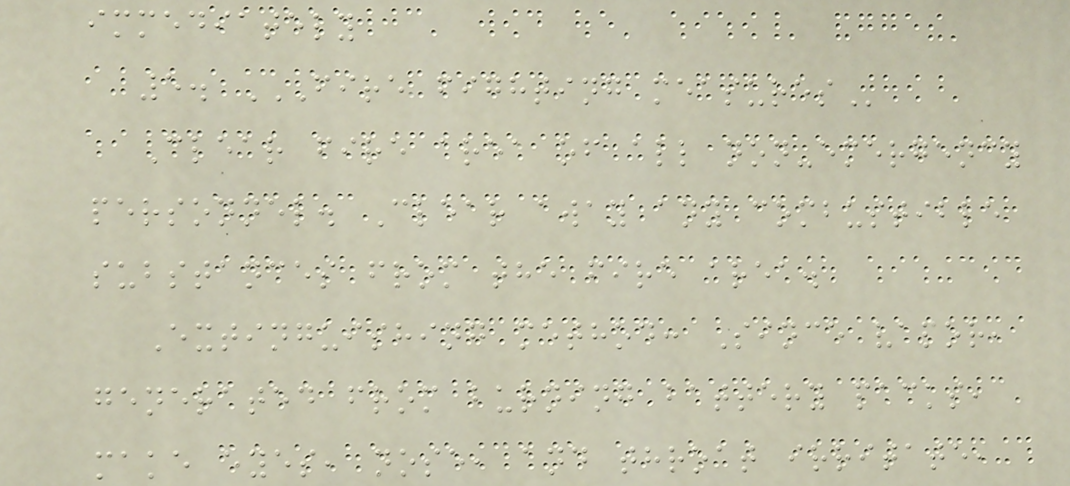immediately
5. FIRE FIGHTING MEASURES
Clear fire area of all non-emergency
personnel. Clear away any combustible
substances from the fire area.
Extinguishing method: Since vapor,
generated from burning battery packs,
make eyes, nose, and throat irritate,
